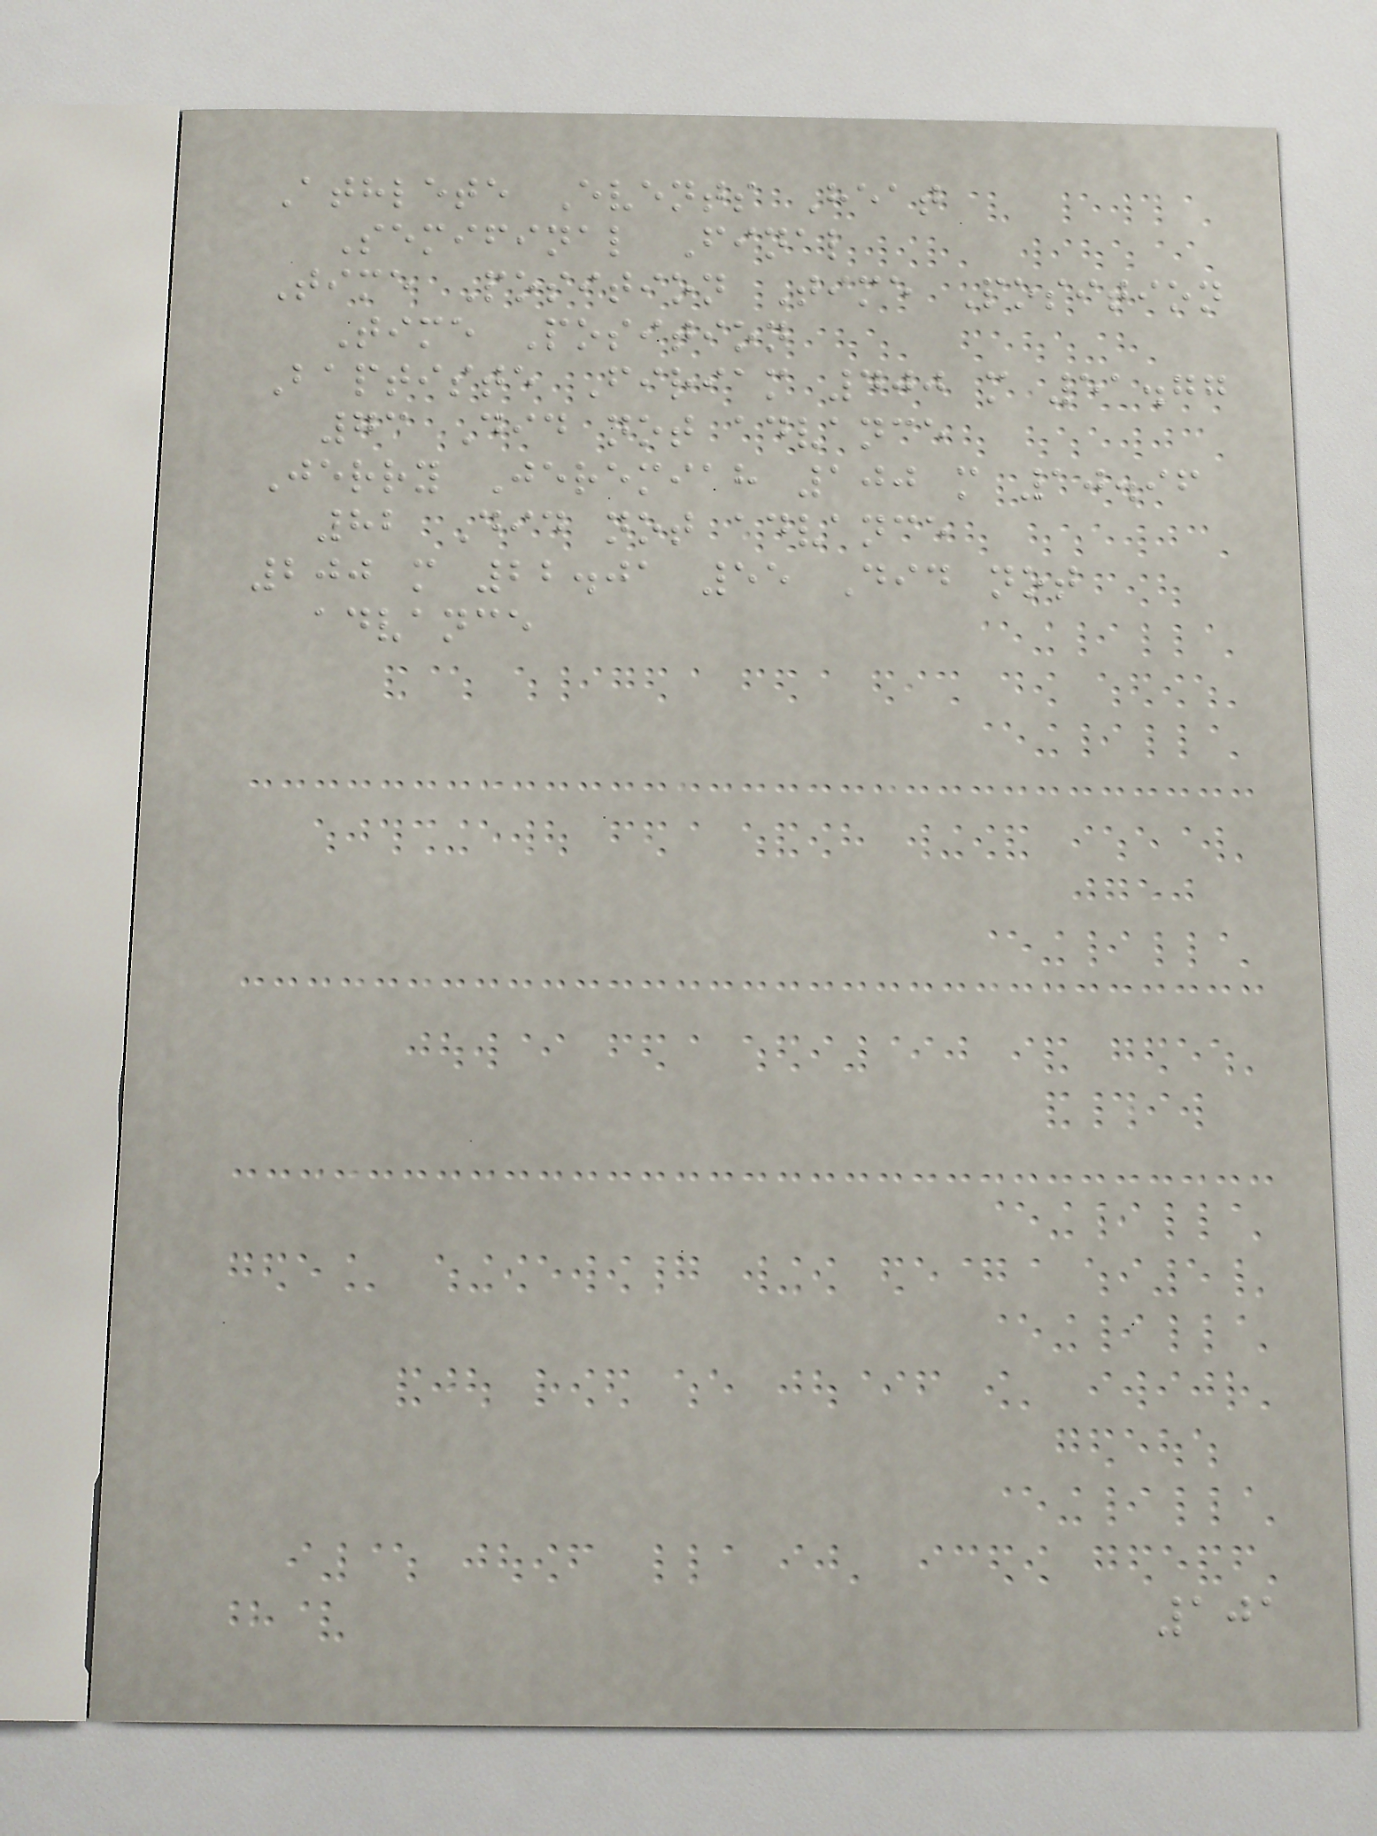Athlete Events Heat
Semifinal Final
Time Position Time Position
Time Position
Baptiste Firiam 400 m 51.77
73 Did not advance
Jerry Jeremiah 100 m 10.96
82 Did not advance
200 m 22.01 55 Did not
advance
101
